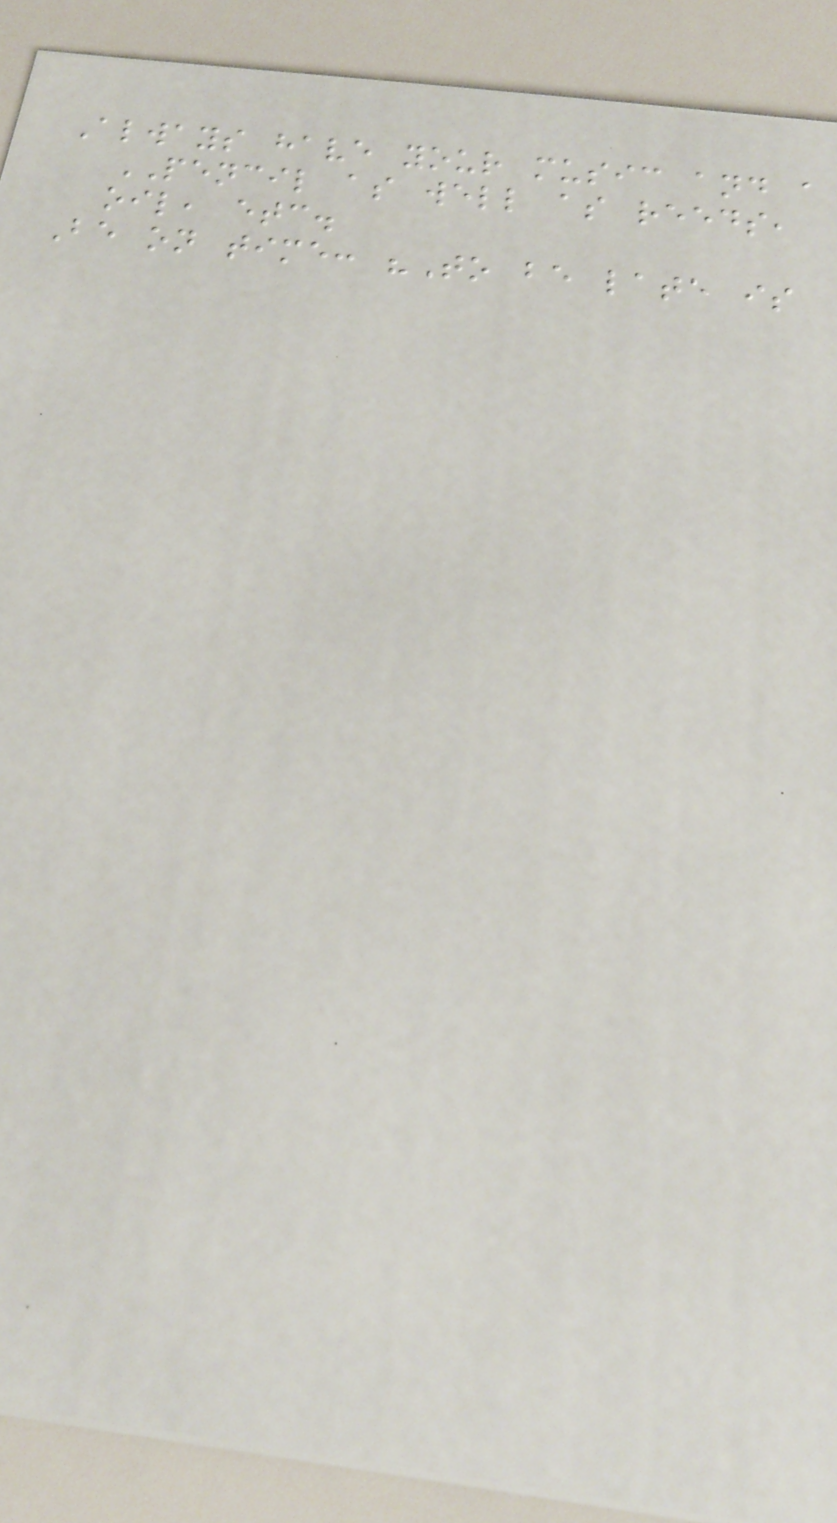Always have your music and a
PENCIL as well as reeds,
oil, etc.
Be on time: "To be late is
